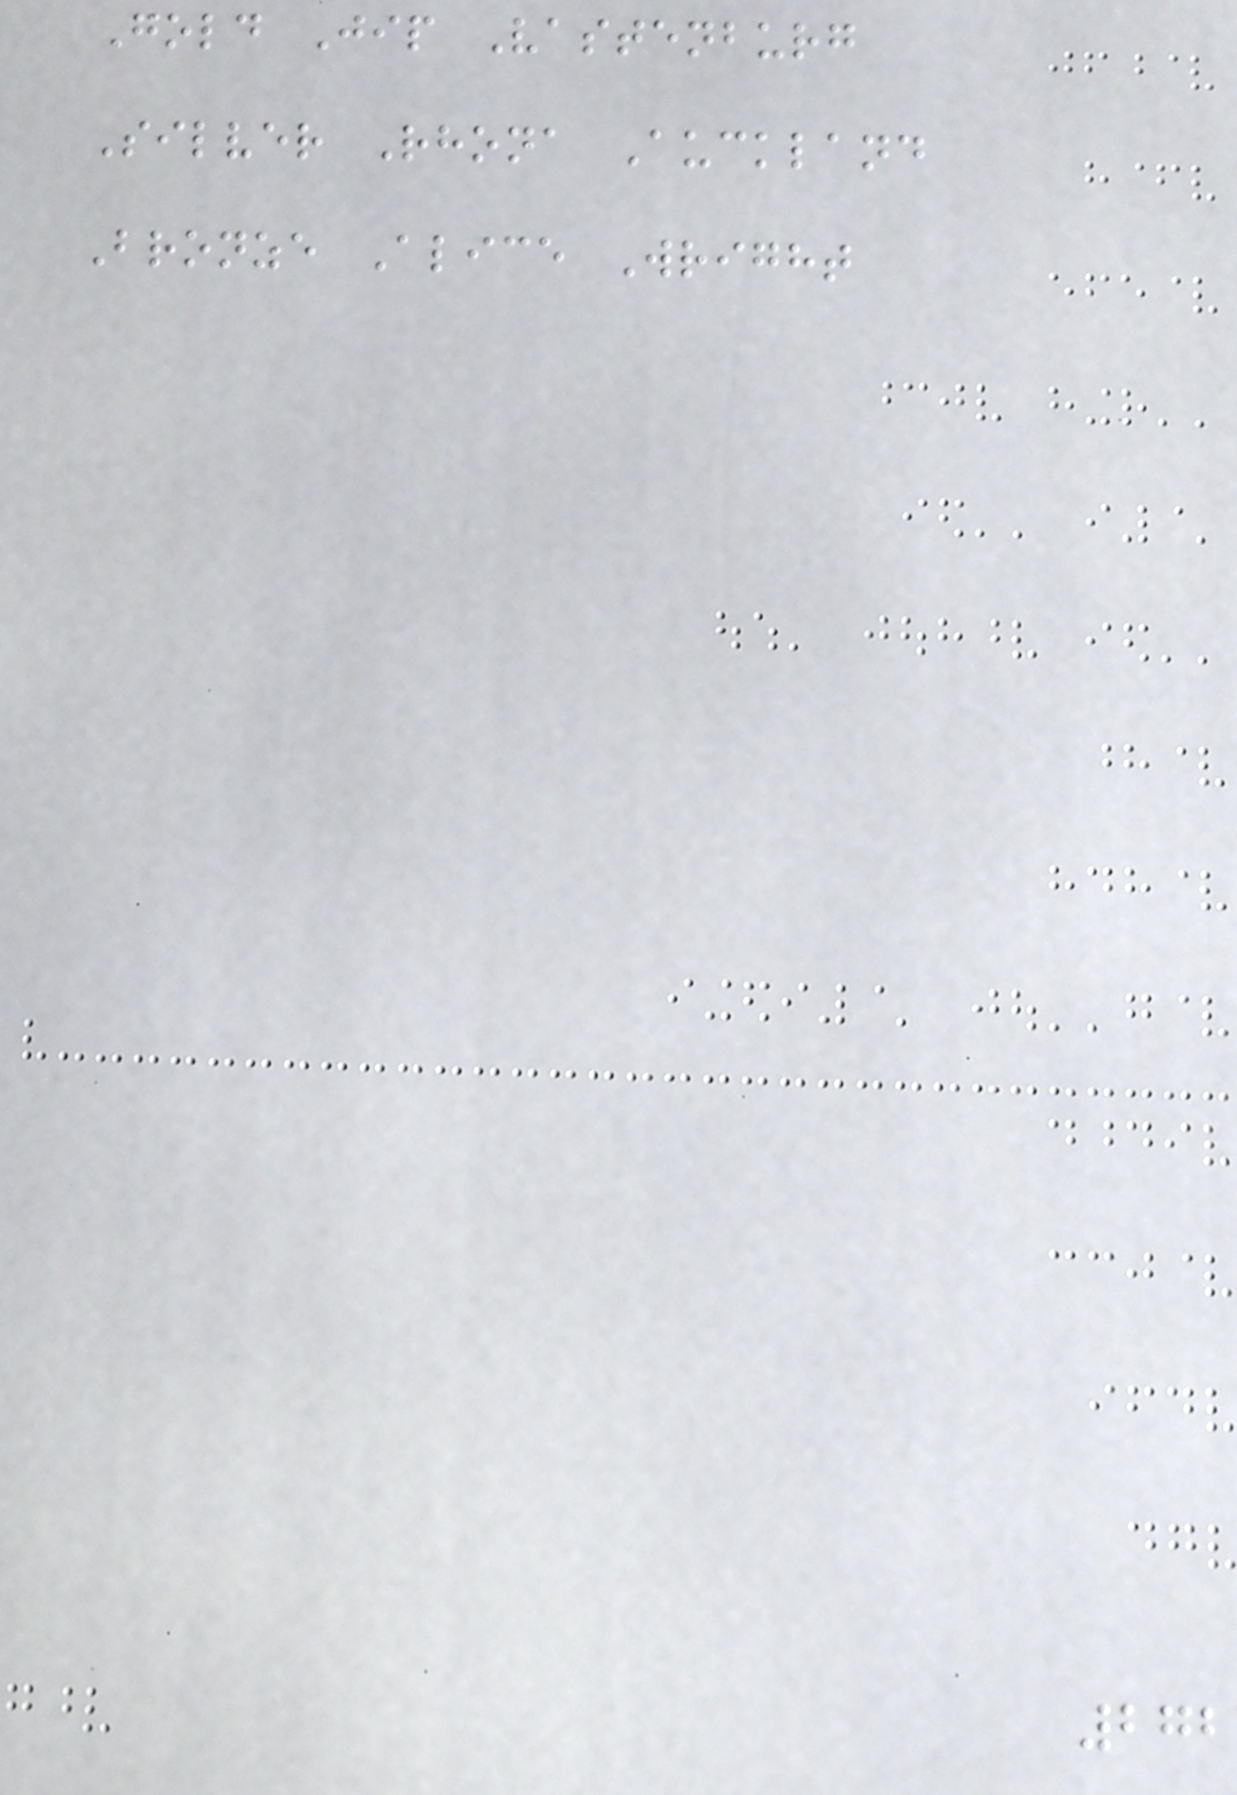Gold Jip Vastenburg
Silver Rhona Auckland
Bronze Alice Wright
272
